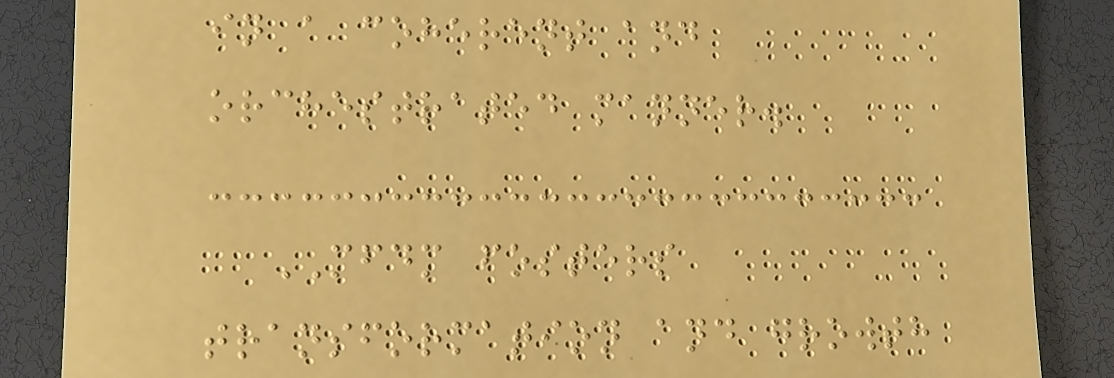in a coherent and
orchestrated manner.
MFDM fosters
transformation and growth
